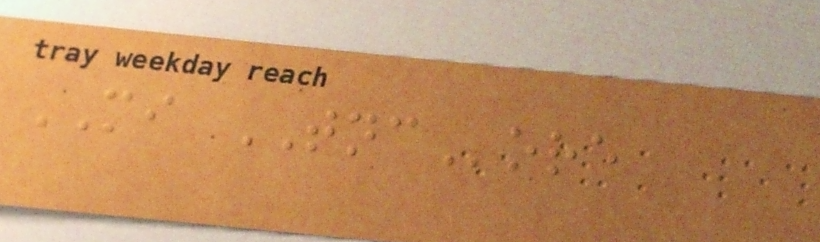MI TNCore
